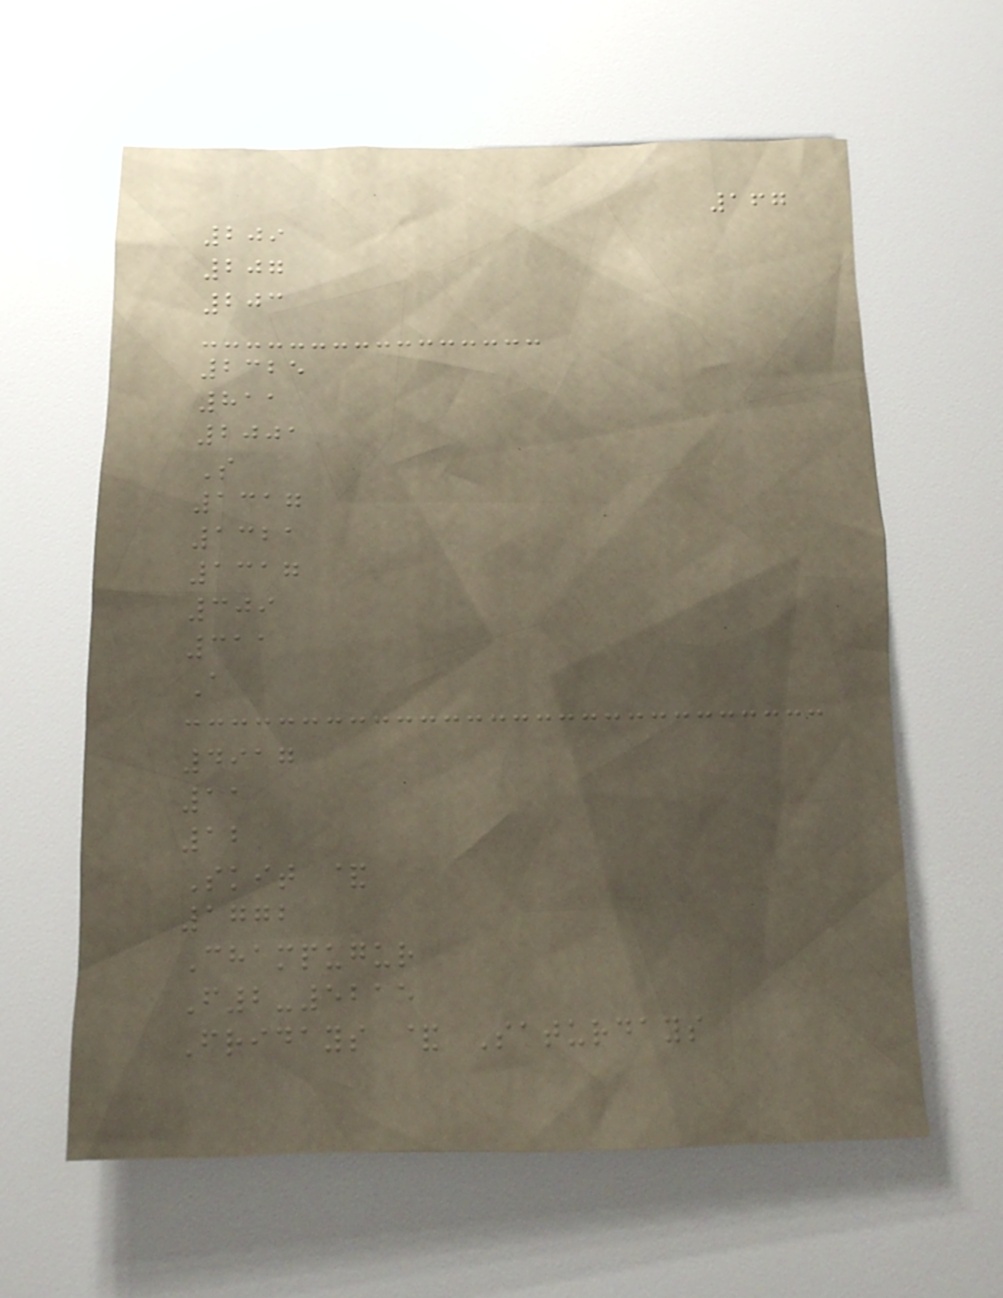167
209
207
203
2325
811
2001
S
1317
1321
1317
309
311
A
4917
11
12
Skit &
1772
Champugur
F2-5215
Fridays & Saturdays
